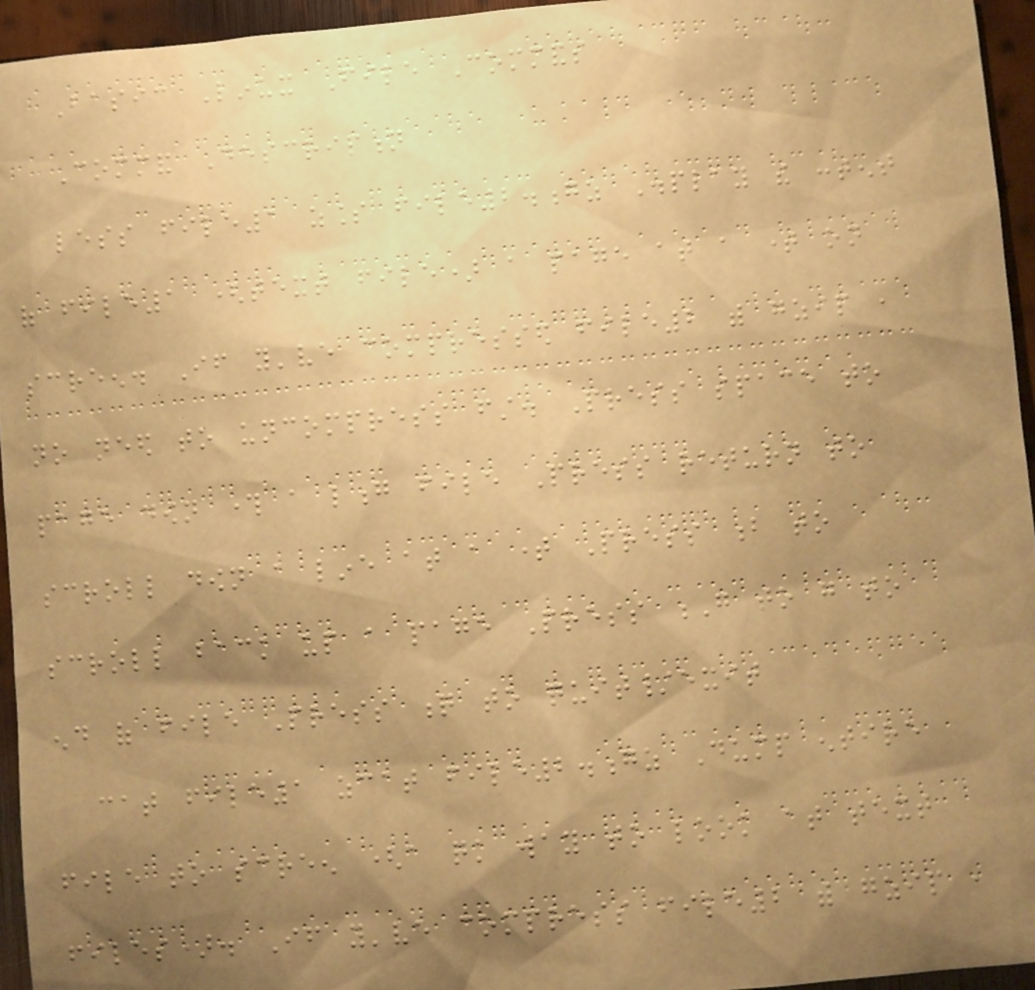Basic Linux File Commands
Command Description
less file1 zless file2.gz Display the content
of file1 (text file) a page at a time on
screen. If you've compressed file2 with gzip ,
no need to uncompress first. Press space to
page down through a long file Press return to
scroll down a line at a time Press b to
scroll back up a page Press G to go to
end of file Press q to quit/exit
cat file1 zcat file2.gz Dump entire
file to screen (a quick way to look at text
files). If you've compress file2 with gzip ,
